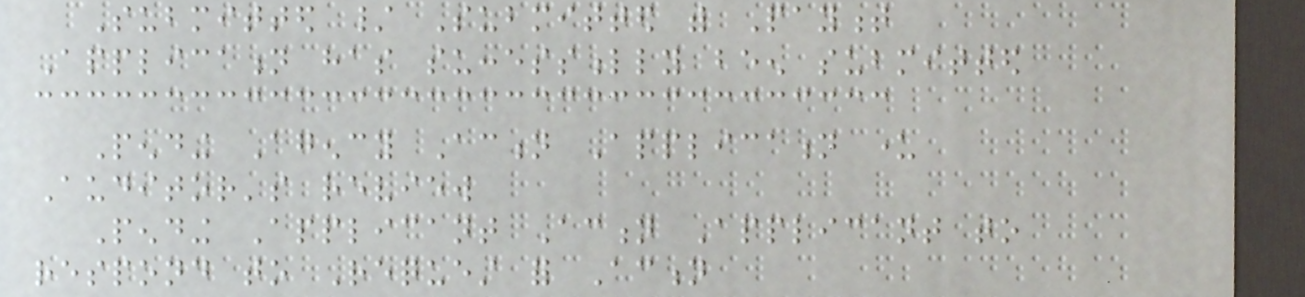Submitted / Submitted with Payment
Application has successfully been submitted
Pending Agency Action Application under
Auditor's review
Pending Applicant Action Applicant to
respond to Request for Action
